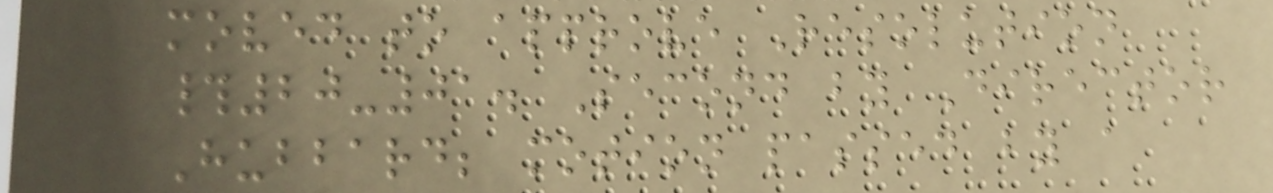moved to approve Resolution
#20-01. Second by Director
Hubbard; motion passed by a
